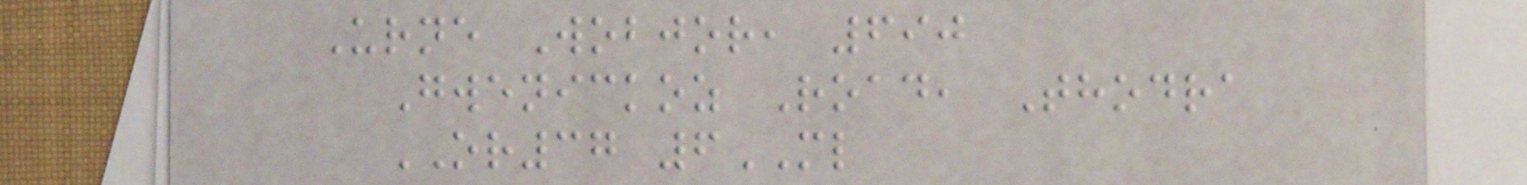Urne Wobjor, 690
Gwenickoz Road, Thodra
OR37 6ML
